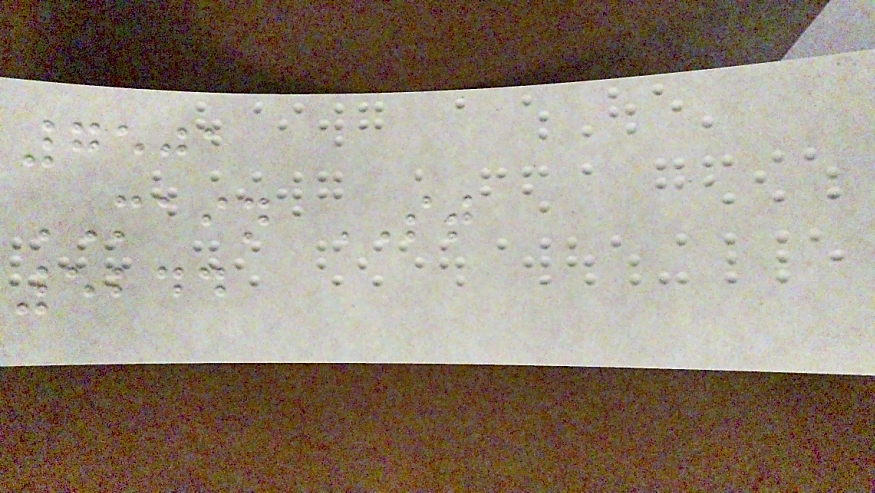7501
MAIN ST
5244
